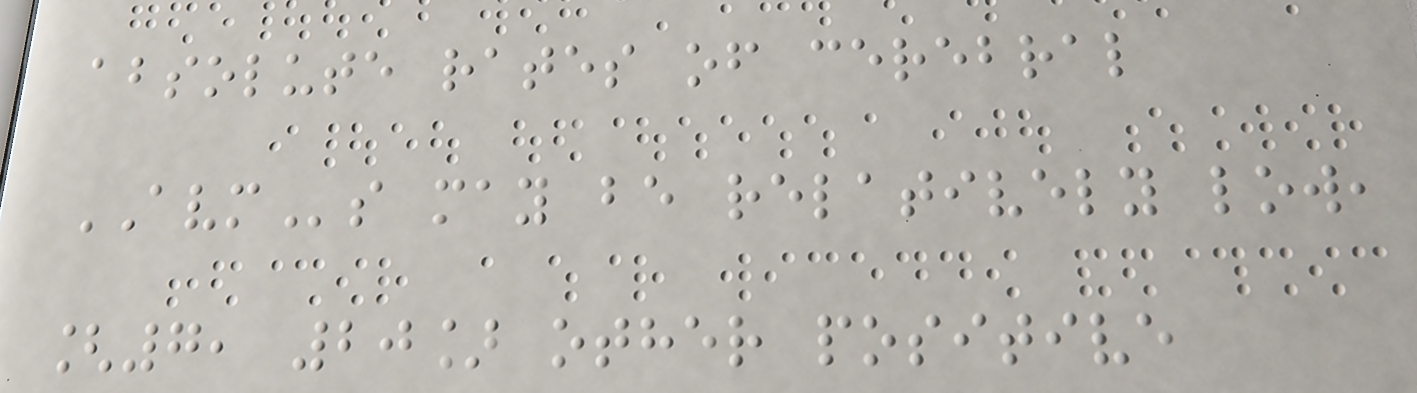absolute rates of cerebral
AVMs may be relatively low,
[7, 20] other positive
